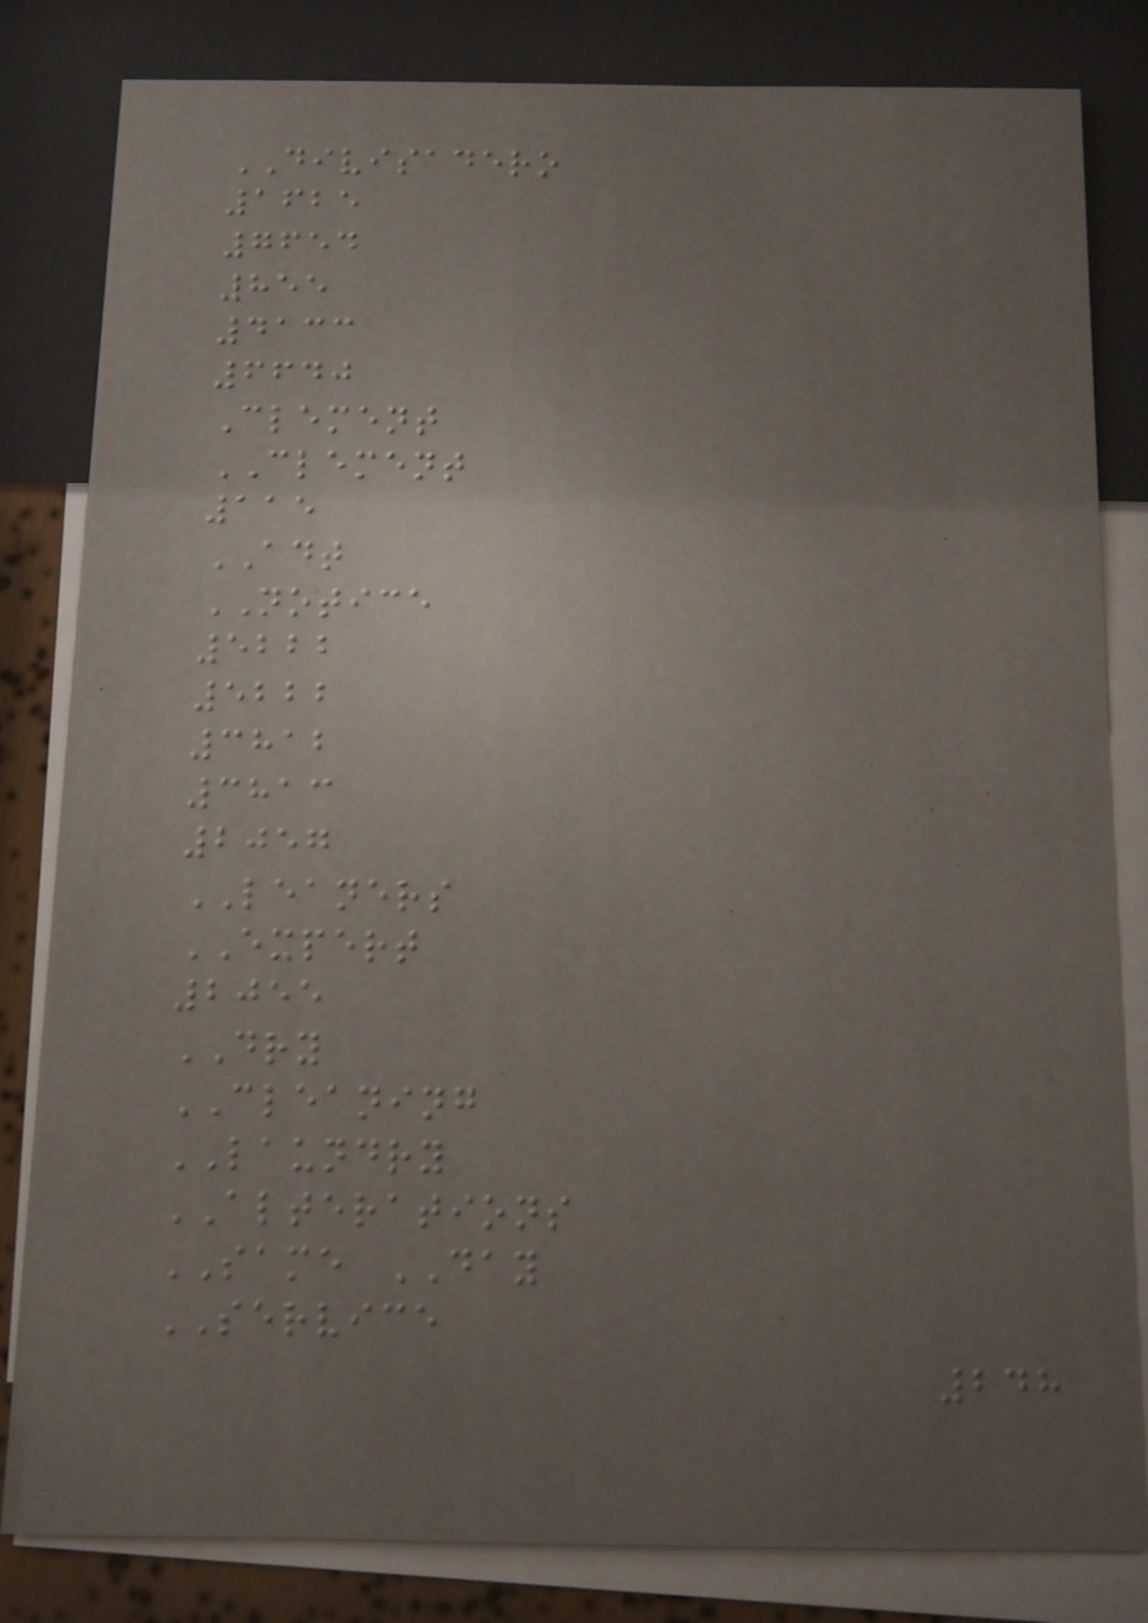DIVISADERO
1625
7654
855
4133
6640
Clement
CLEMENT
115
ADT
NOTICE
5222
5222
3812
3813
2057
LEANERS
EXPERT
2055
DRY
CLEANING
LAUNDRY
ALTERATIONS
SAME DAY
SERVICE
248
